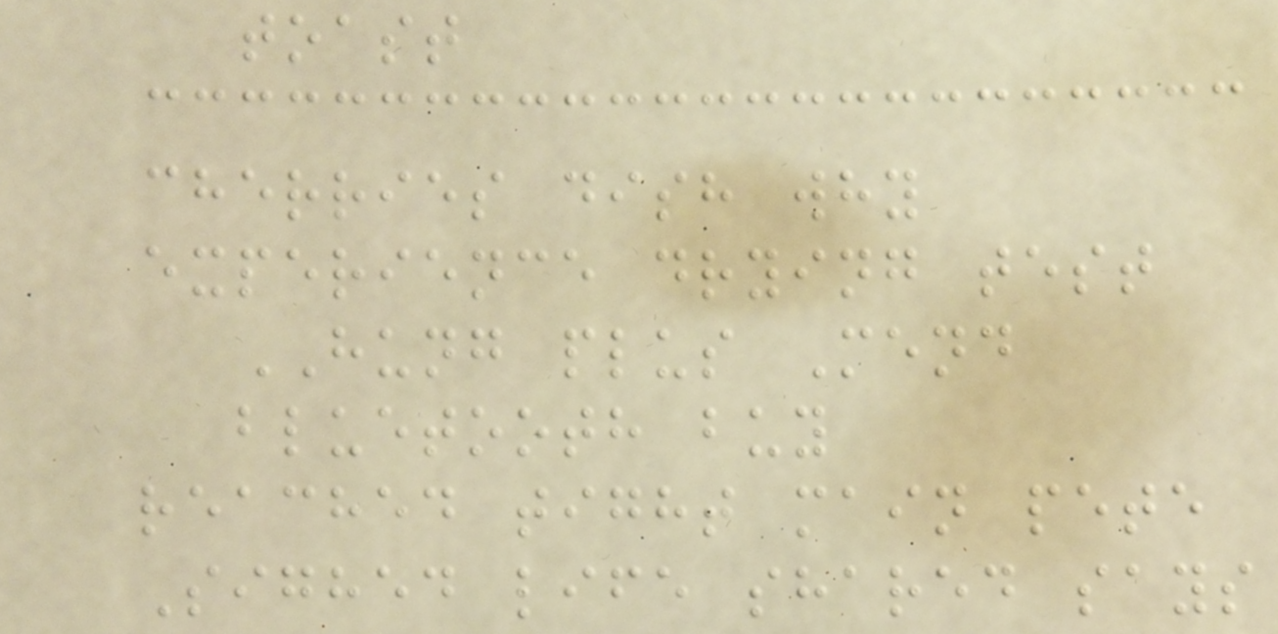toast
cherries dish why
experience drying test
HUNG plus Mend
bluetooth buy
reached tight main pete
Sighed life shared says
